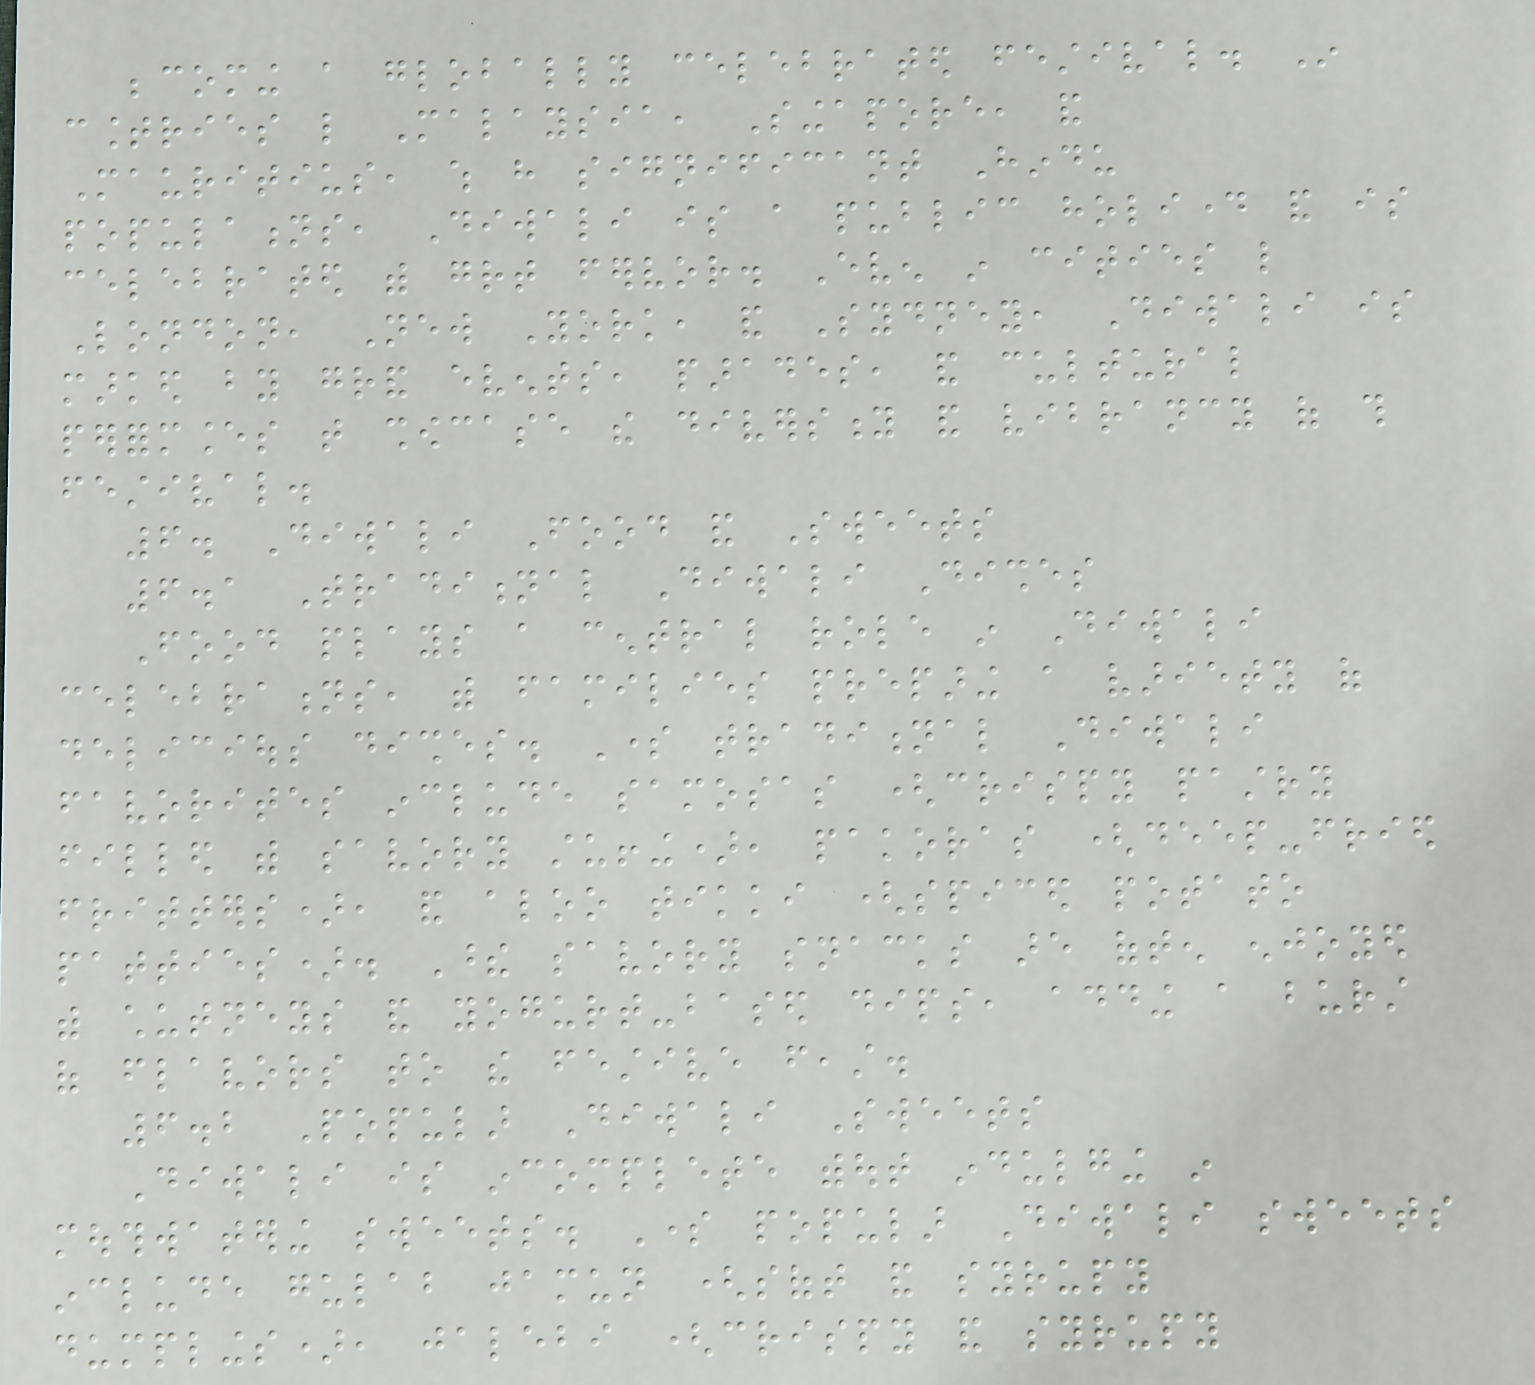becoming a globally celebrated festival. In
countries like Malaysia, Singapore, and
Mauritius, which have significant Hindu
populations, Diwali is a public holiday and is
celebrated with great fervor. Even in cities like
London, New York, and Sydney, Diwali is
marked by grand events, parades, and cultural
performances that showcase the diversity and vibrancy of this
festival.
6. Diwali Food and Sweets
6.1 Traditional Diwali Dishes
Food plays a central role in Diwali
celebrations, with families preparing a variety of
delicious dishes. Some traditional Diwali
favorites include samosas (crispy pastry
filled with savory stuffing), pakoras (deep-fried
fritters), and aloo tikki (spiced potato
patties). These savory snacks are often enjoyed
with chutneys and yogurt-based dips, adding a burst
of flavors to the festive feast.
6.2 Popular Diwali Sweets
Diwali is incomplete without indulging in
mouthwatering sweets. Some popular Diwali sweets
include gulab jamun (soft and syrupy
dumplings), jalebi (crispy and syrupy
